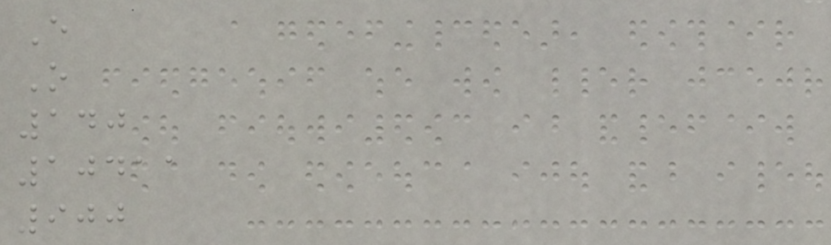E
O
140
10411
900
